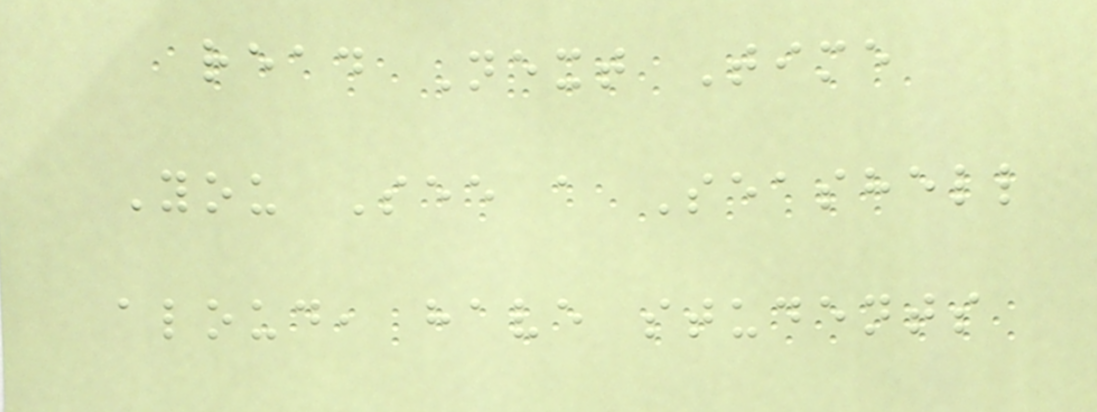read Next Time
You See a Seashell
aloud, have students
